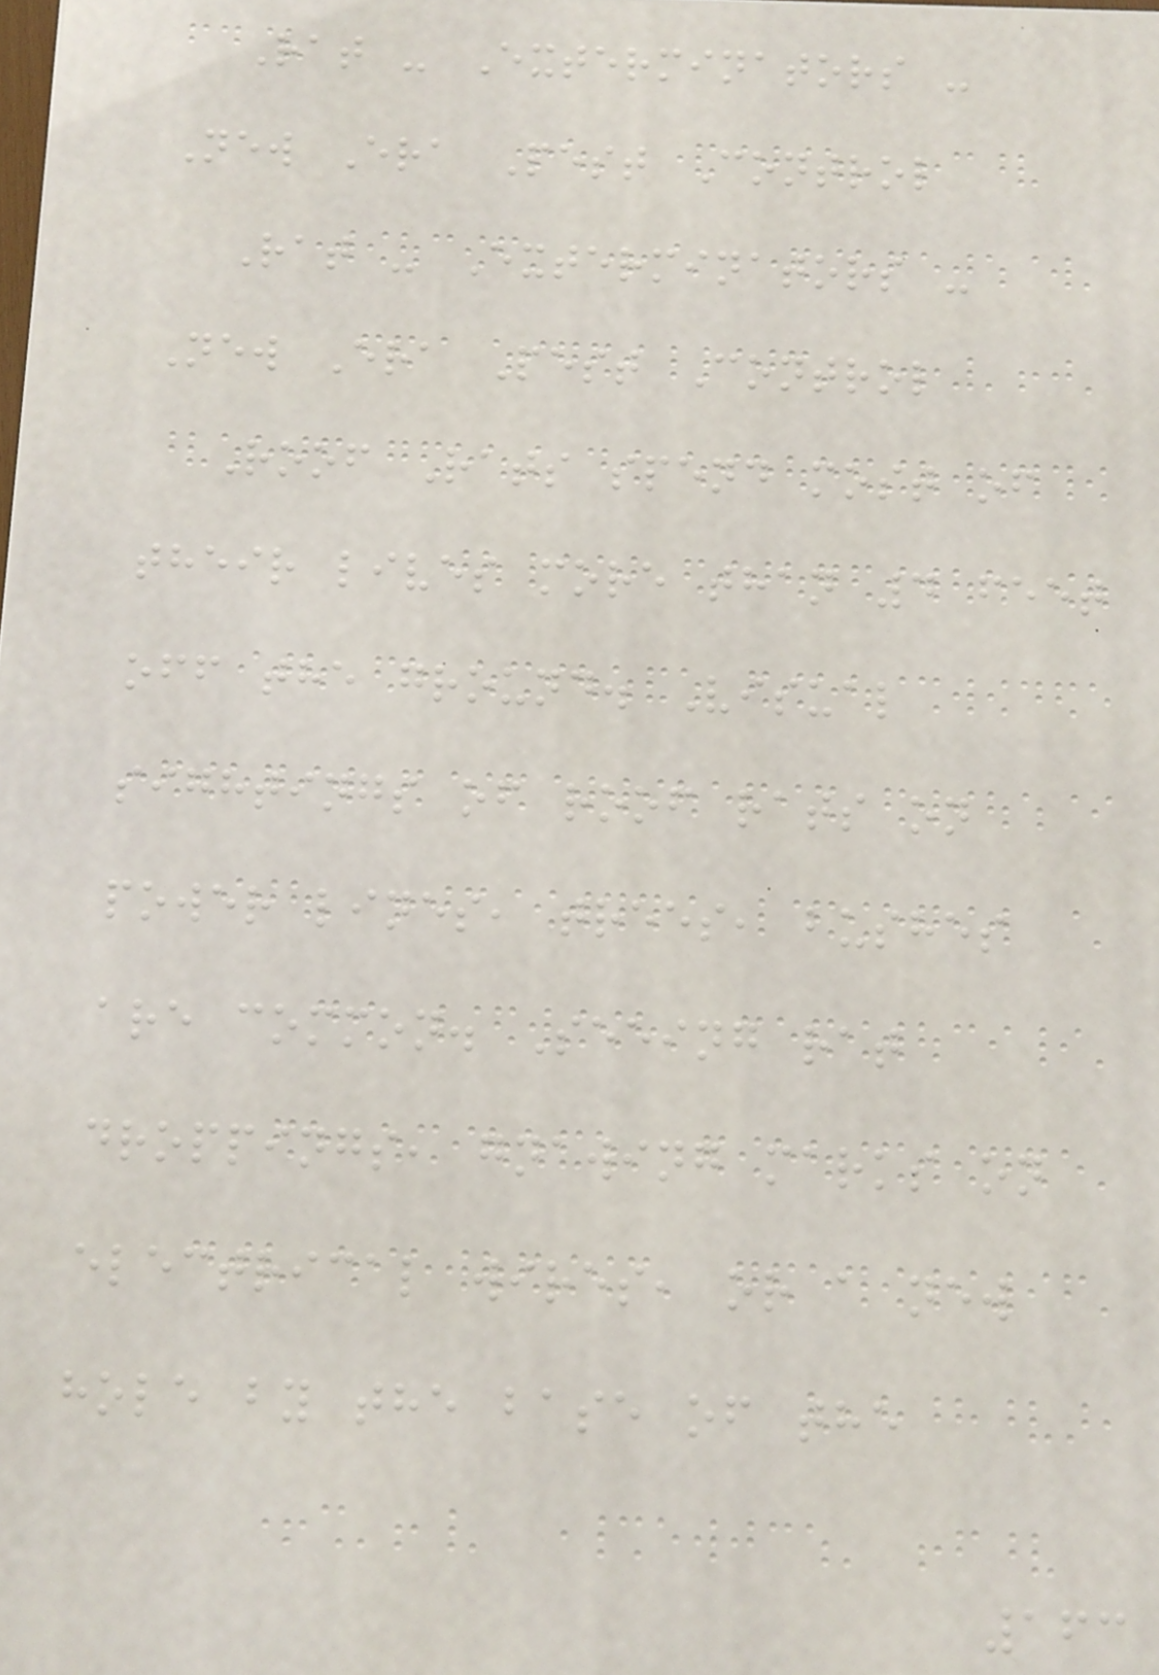Rat - Exterminators -
New Era Pest Control
Rat - Exterminators -
New Era Pest Control
Roof Rats spend most of
their lives more than 4 feet
off the ground. Visual
sightings of roof rats on
power lines, trees, bushes
are common. Seeing rat
droppings, gnawing marks on
electrical wires, or a new
hole by the base of the
163
